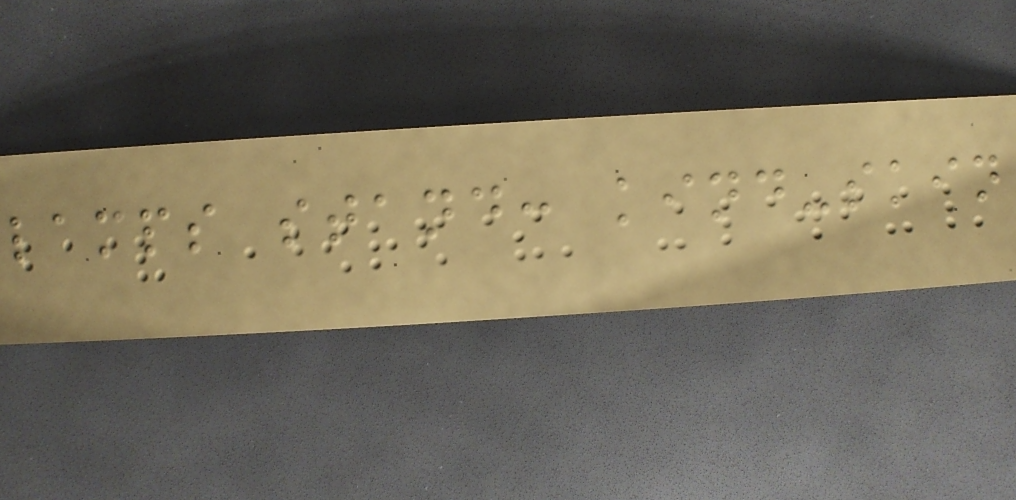lamps stand: kind-skin
